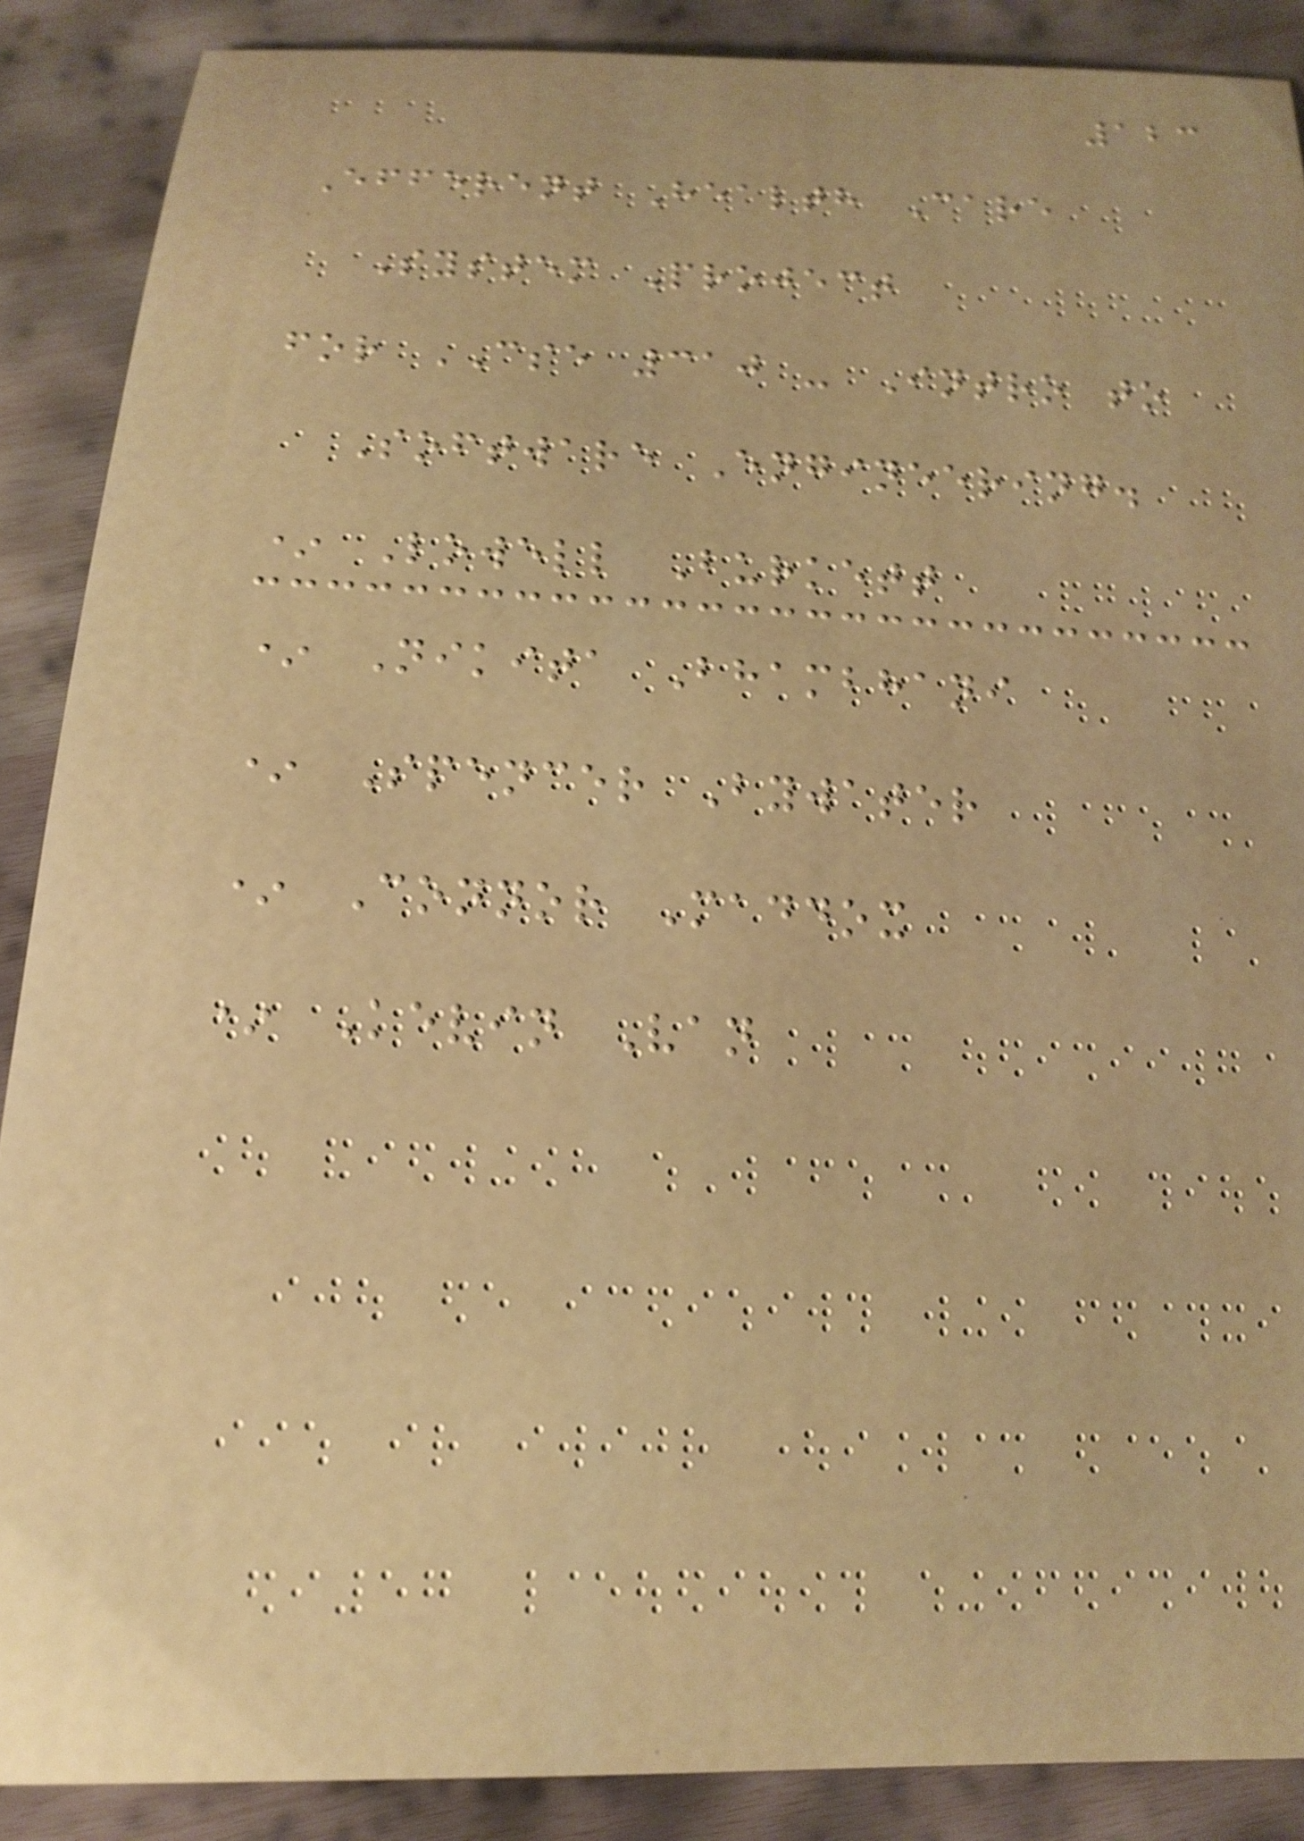123
Efferent Health Care
System Project
for CSE 310 - Intro to
Software Engineering.
* Lowell Burkett
* Nikita Bhambhani
* Spencer Bywater
* Connor Maddox
* Kevin Van
